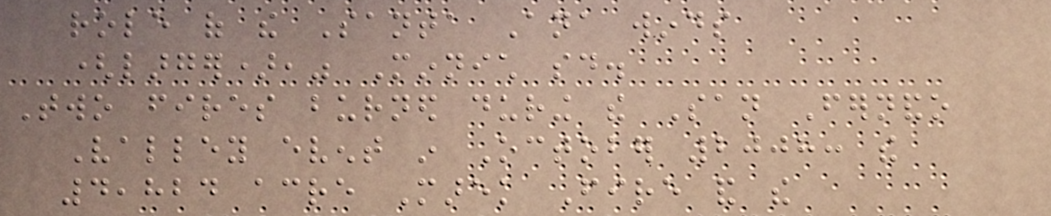role of the Santa Ana winds
(larger)," Minnich said.
Two fires burned during the San Fernando
Valley event in October 2008: the
4,824 acre Marek Fire and the
